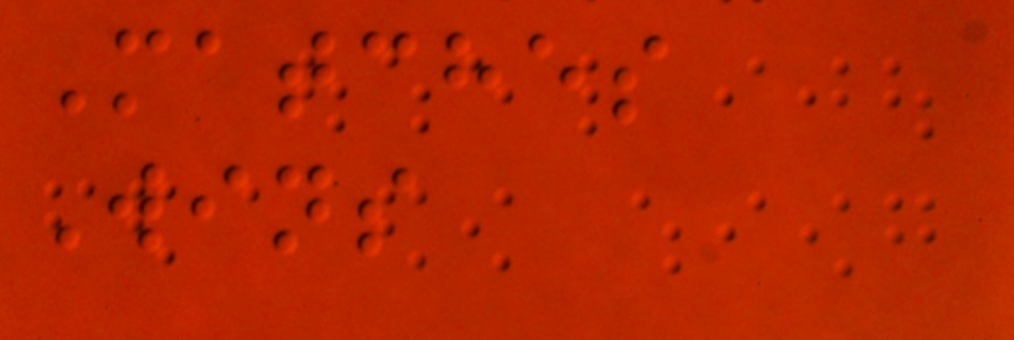Matches
Wins
